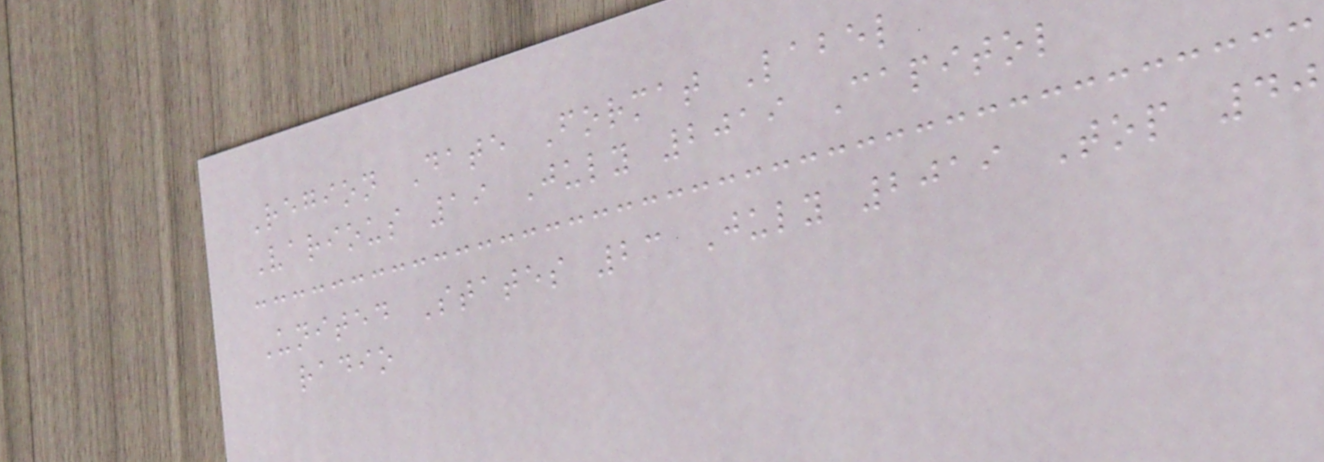Region Date Format Label
Various 19 July 2019 Capitol
United States 23 July 2019 Top 40
radio
